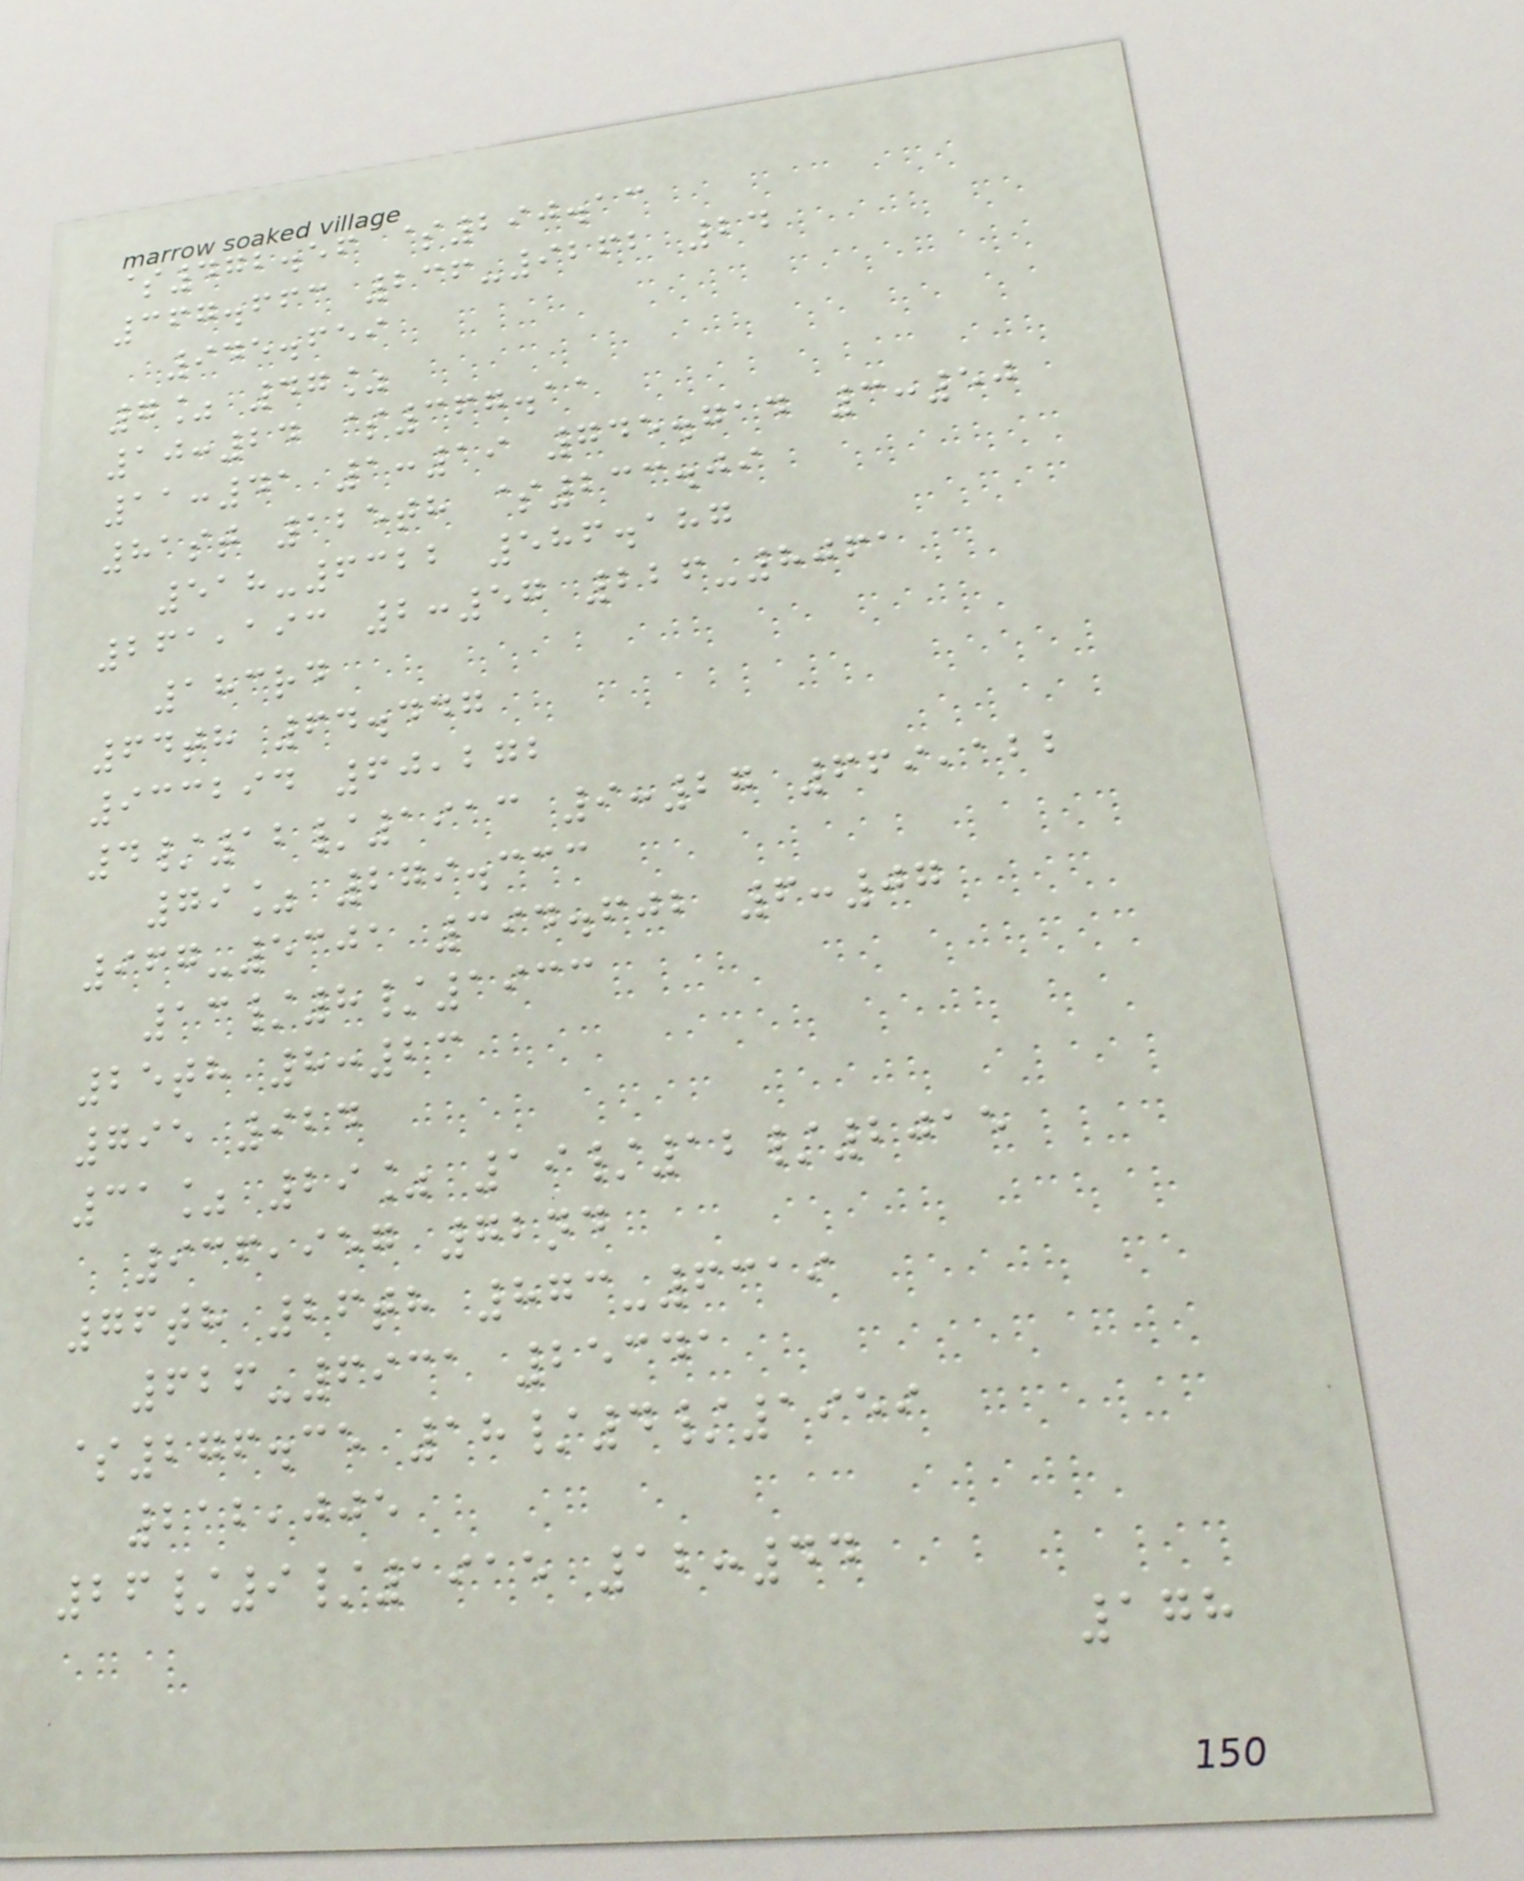$472.56 $290.13
367.663 236-9262 24
945.659
7% 47%
10:24 $367.11
11:41 1:19 745.714 3:50
81st 125th $233.09
518-6322 586.187
261,193 2:57 226-8061
183rd
64th 64.447
933294 60,272
4/12/1913 9:27 669,122
79% 279.333
967-5301 394.602 6:07
13/8/1933
25th 8:23
795 924
31% 29% 19/12/2015
936,957 72nd
76th 26th 873-6319
626-6931 25341
$276.35 18/4/1959
212,005
26/9/1915 12:44
178
